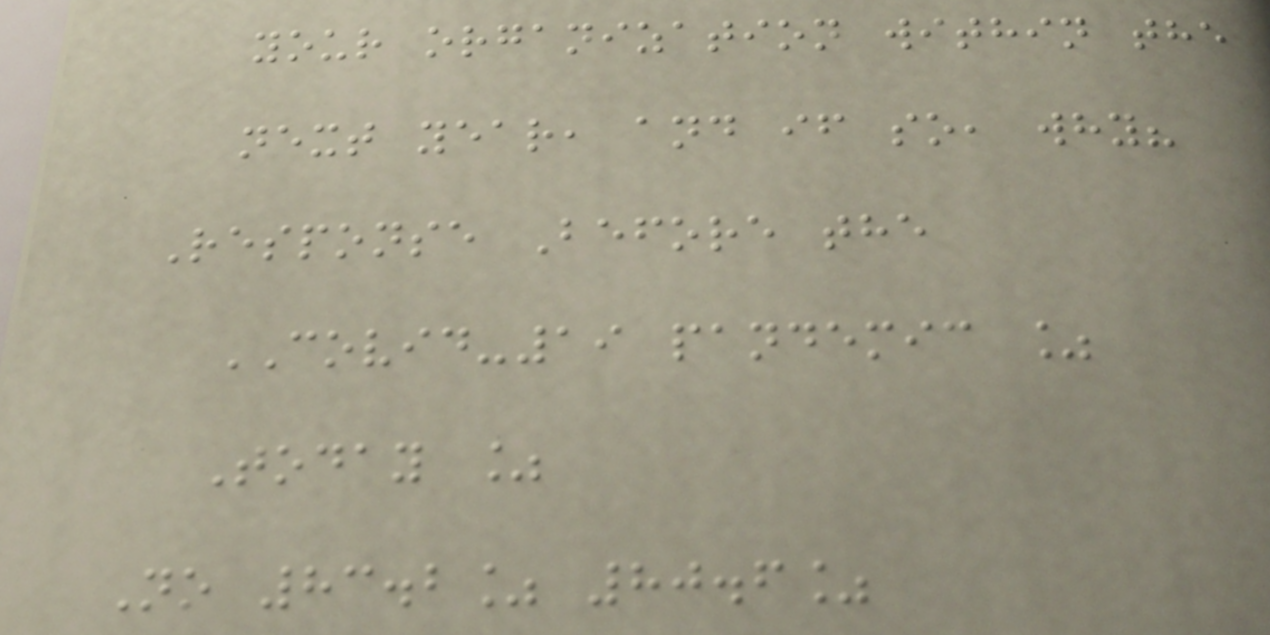your organization within the
next year, and if so, why?
Response Before the
COVID-19 pandemic %
Today %
No 83.2% 80.6%
